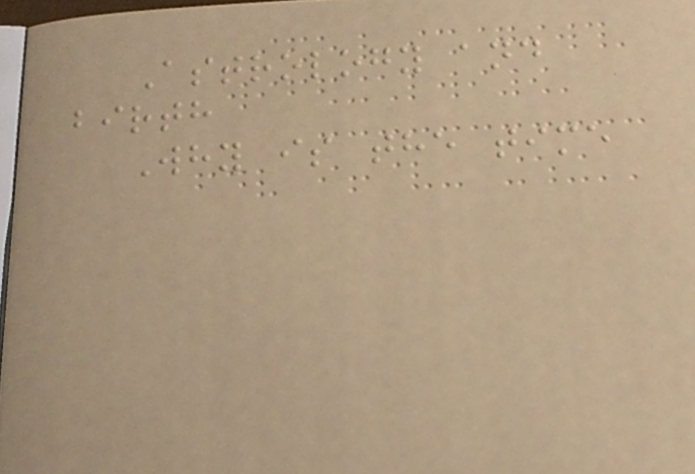Astrology and
birth
Why is the time
